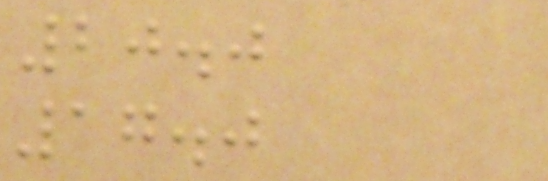20.0
17.0
